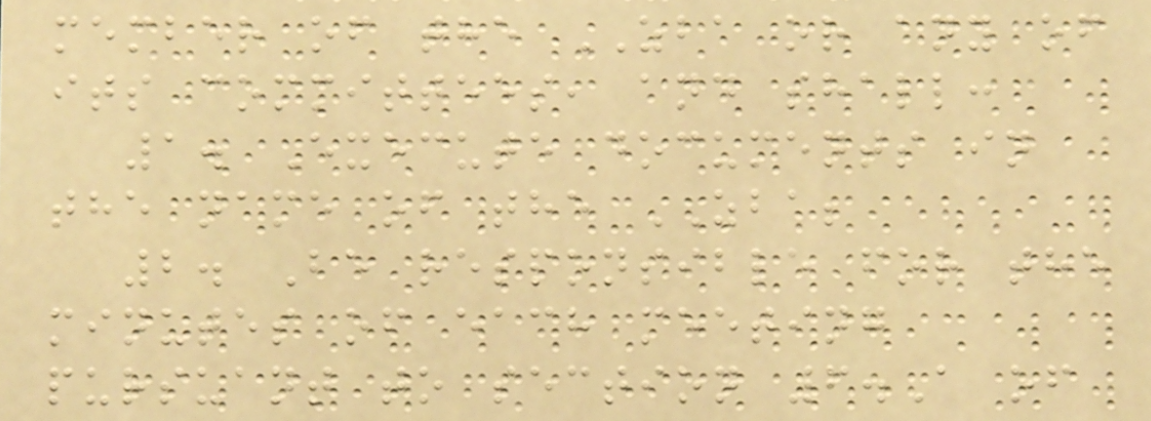member of the ZBA or any of
its committees, and shall:
1. Execute documents in
the name of the ZBA;
2. Be responsible for the
minutes of each meeting
pursuant to section 6.A of
